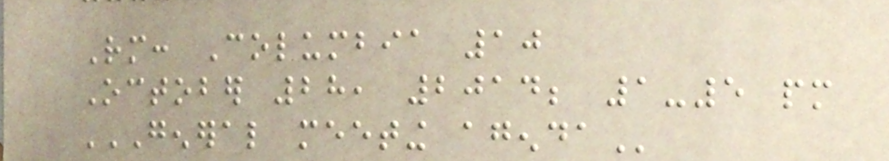Rm: Columbia 10
October 28, 2014; 1-5 pm
GENERAL MEETING AGENDA
